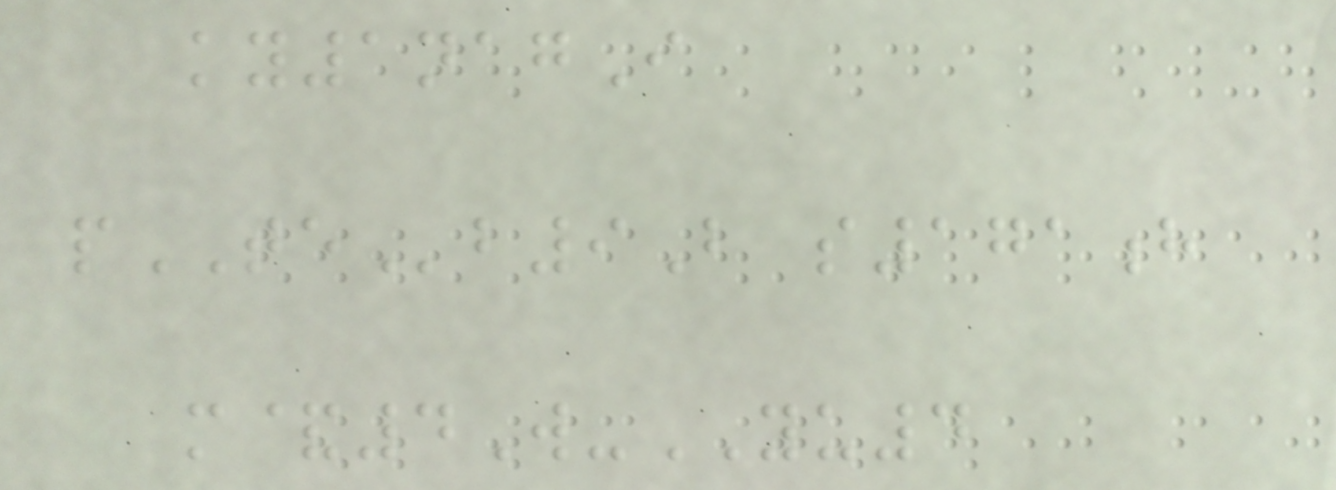ky1nagI
pTEb9B s171h
m&4W-YU4
